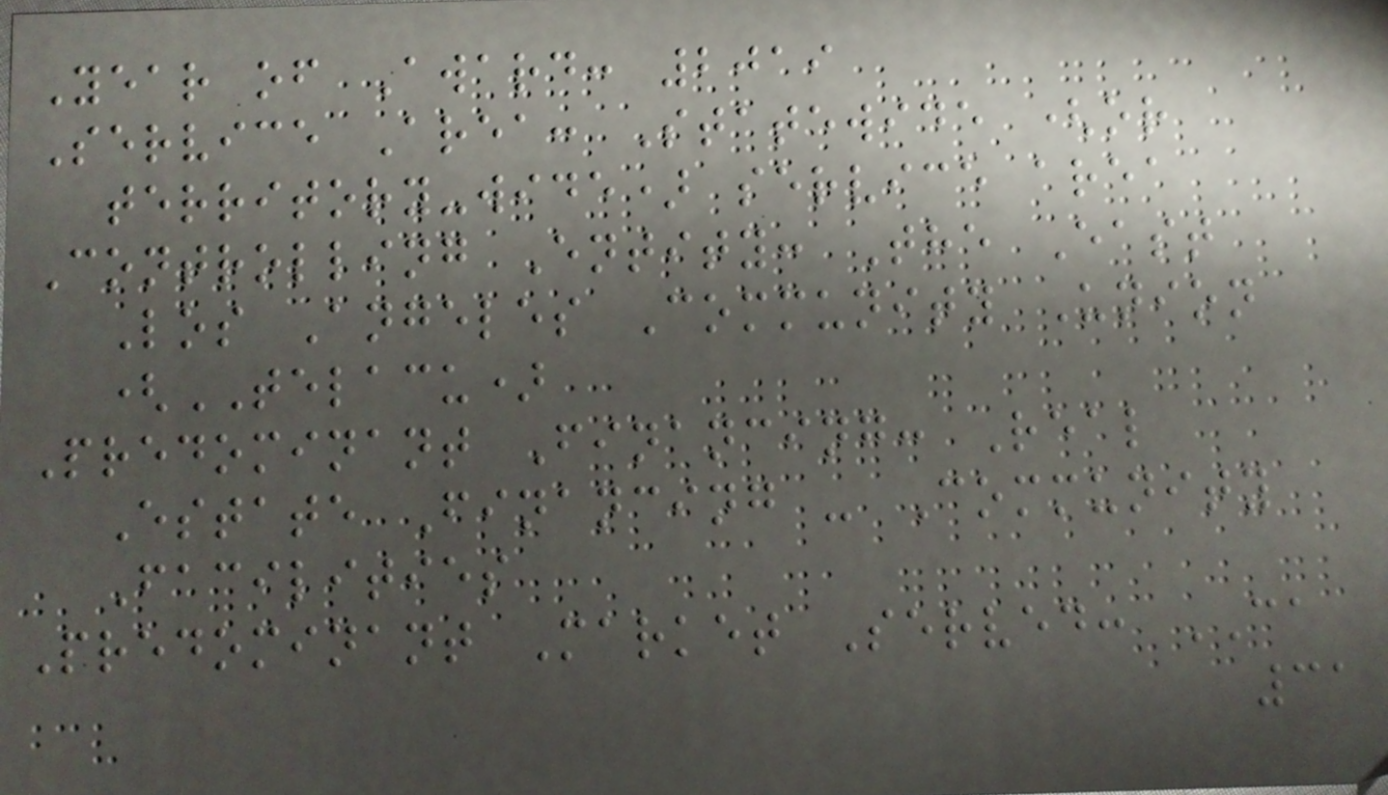Year of Award: 2019
Service Area: Statewide (or
territory-wide) service area
Controlling Entity: The East
Los Angeles Community Union
(TELACU)
Predominant Financing: Real
Estate Financing - Community
Facilities
Predominant Market Served: CA
31
